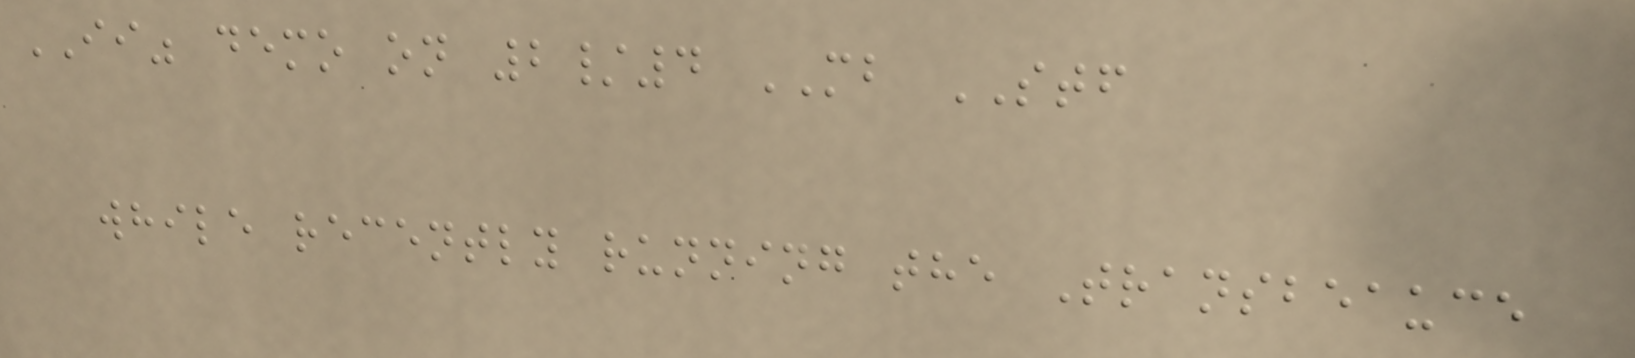II" demo on 2/4 MB STF
while recently running the Transbeauce
